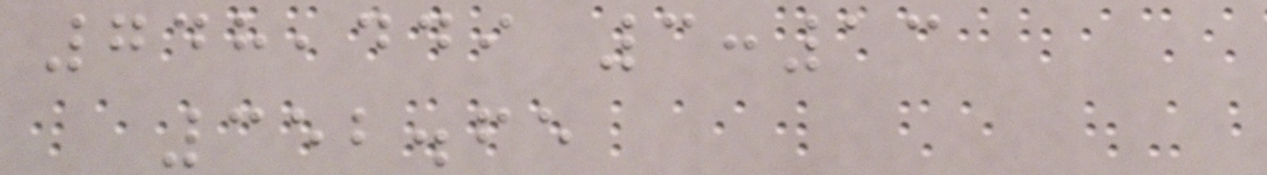748,449 3:13
352.65
